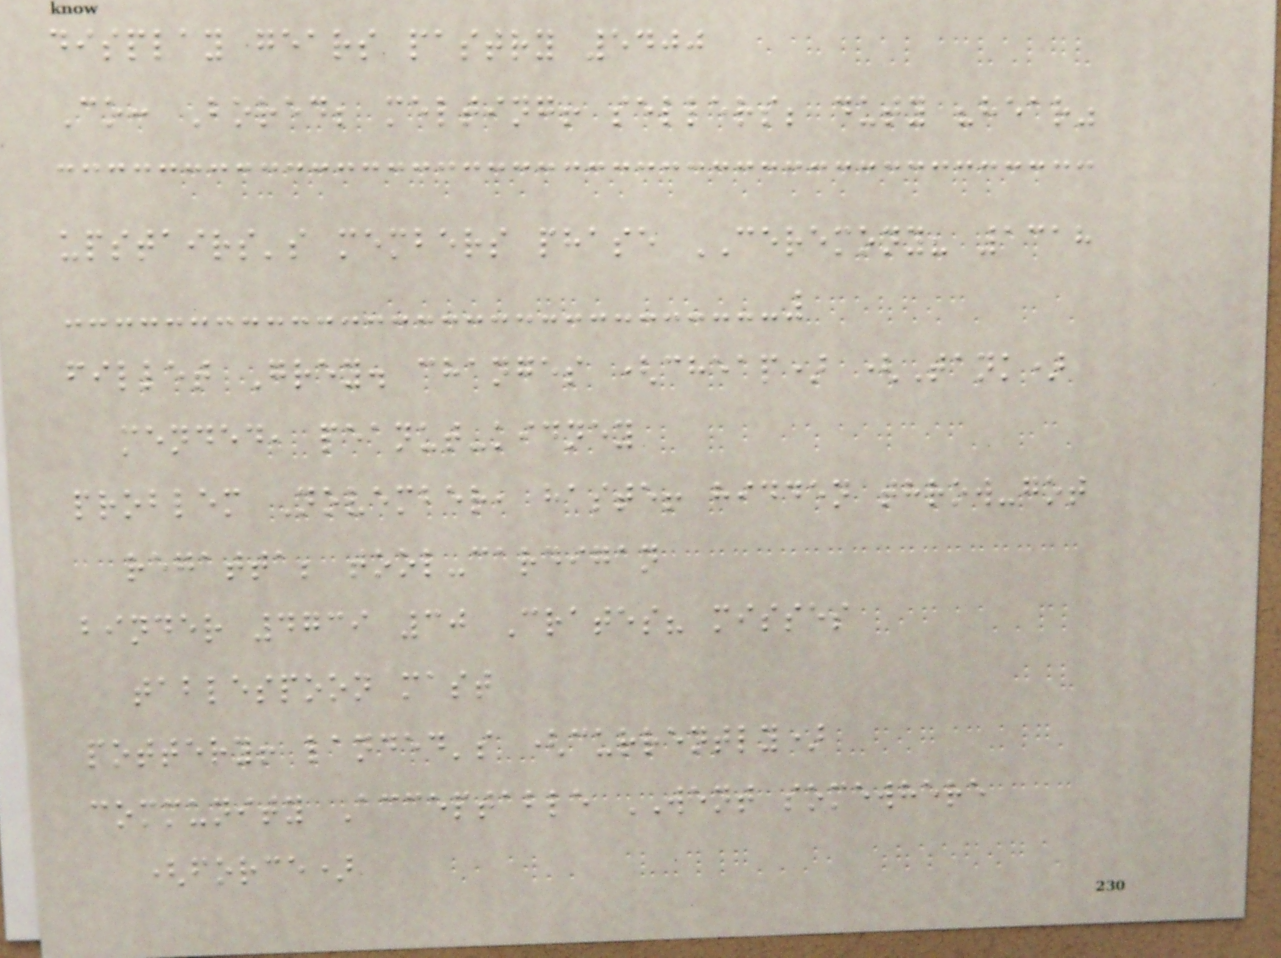display gears pastry 5400
Co: Bored; melting! sellers; duty "hear"
upstairs's members phase CEREMONY? 1318
fillet Grey. changes (cheap) (Tank)
mended, peanut-kidney
problem November, haste! hidden throw-got
regatta; tool-cardigan
binder 4739 30 Crates? misses
tablespoon mast
pottery! landed's (currently)
community Acceptable WENT somewhere
(force)
